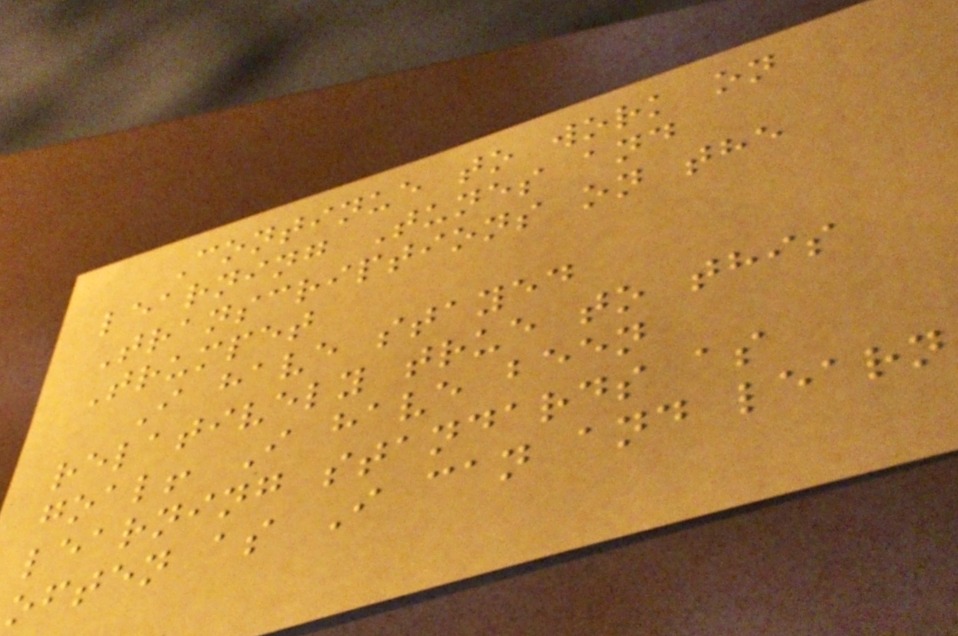Continue to work on
learning Tunes and
Transcriptions on the
Trumpet
I have stayed
relatively true to this
goal! I have been
learning standards as
often as I can and learn
